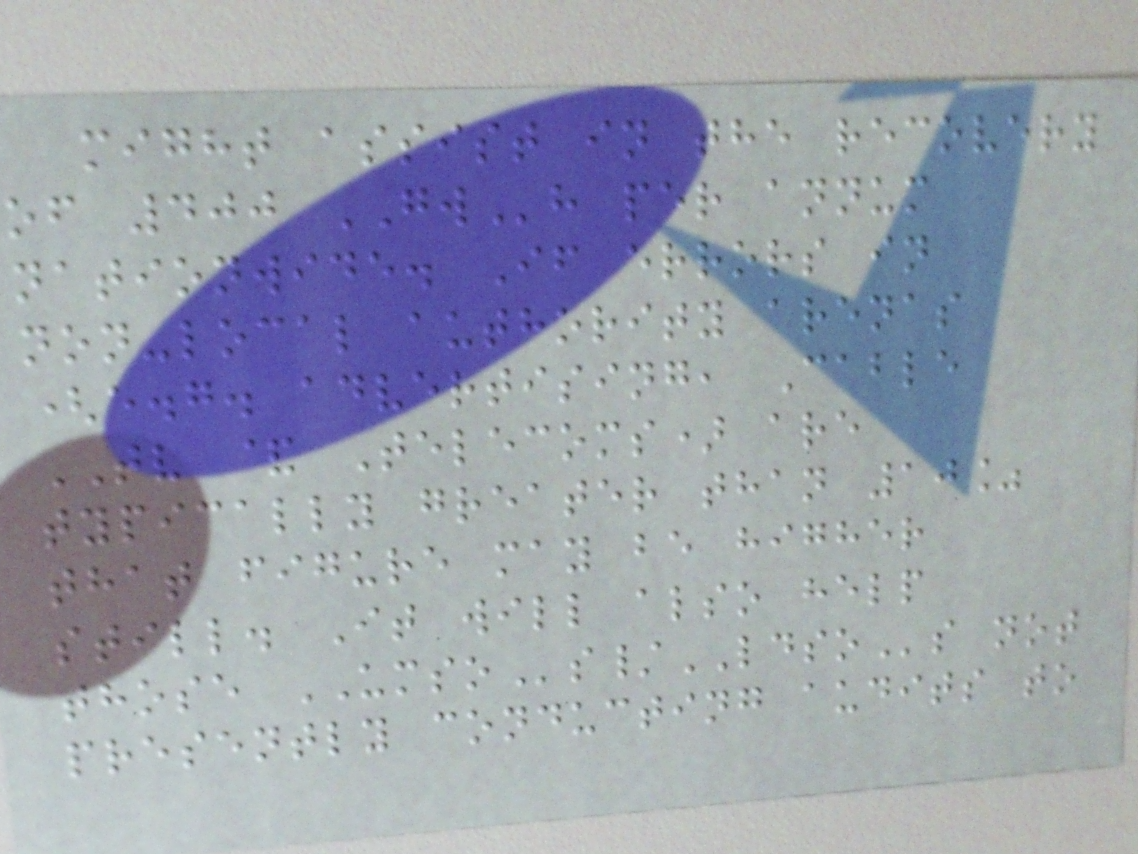might assist in the recovery
of 400 GWh per annum
nationwide. If errors in
non-local authority arenas
(e.g. advertising, Cable
TV & Telecoms) are
typically greater than 10%
that figure may be higher
still. It will also help
those UMSOs/LDSOs not
presently conducting audits to
